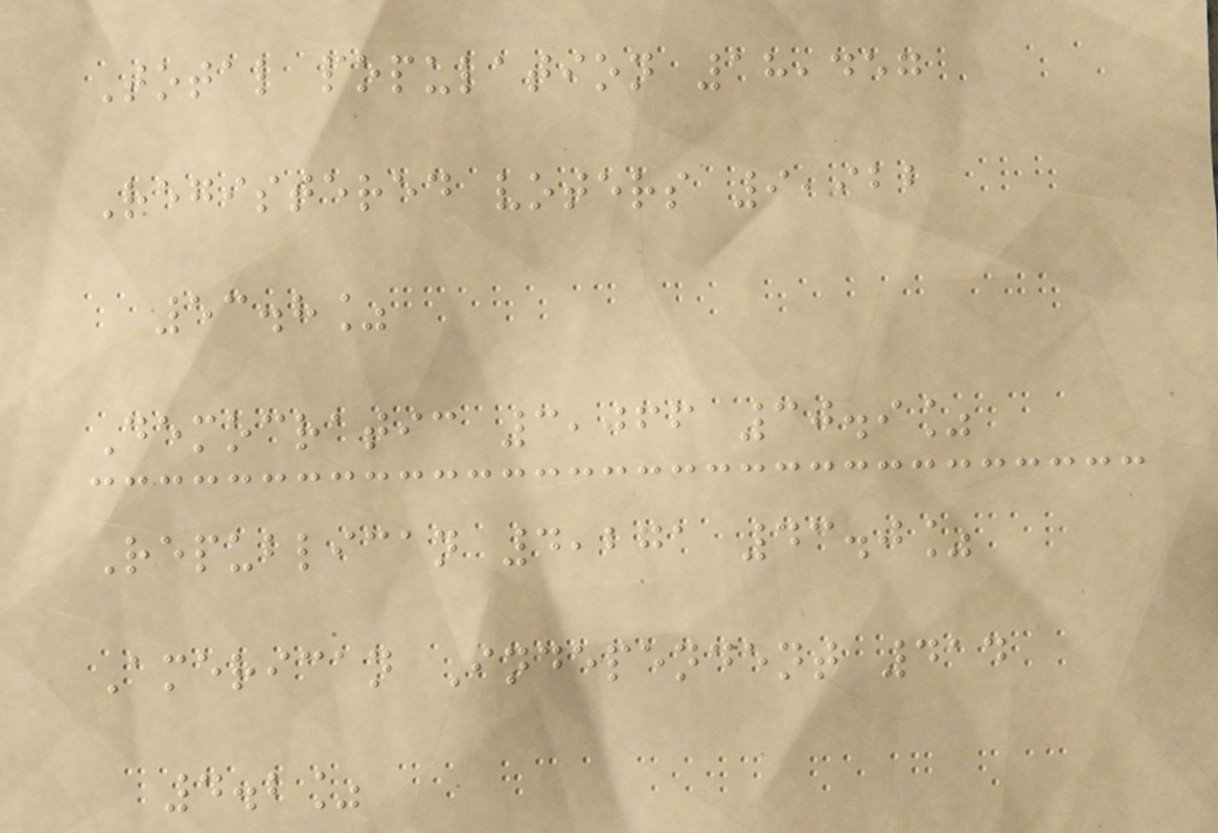Total population 18,457
Registered voters 9,922
53.8%
Democratic 3,066 30.9%
Republican 4,271 43.0%
American Independent 414
4.2%
